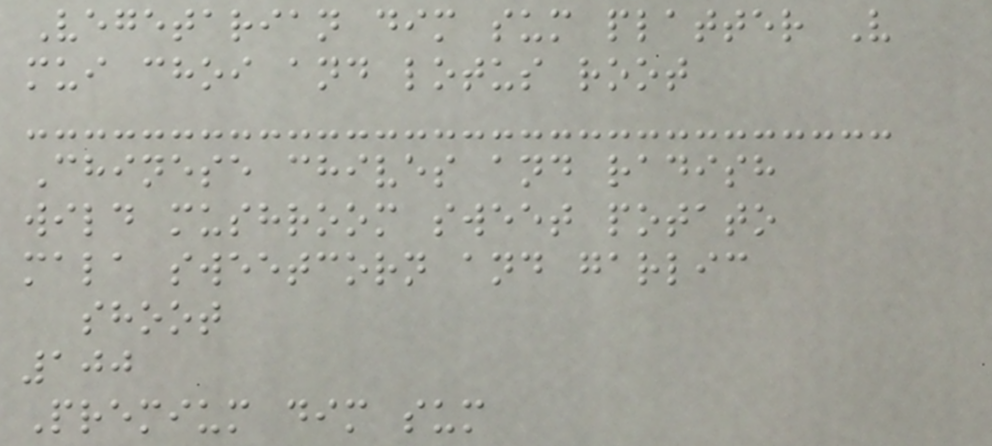Vegetarian dim sum platter V
mui choi and lotus root
Chinese chives and radish
wild mushroom sweet potato
mala sweetcorn and garlic
shoot
100
Premium dim sum
